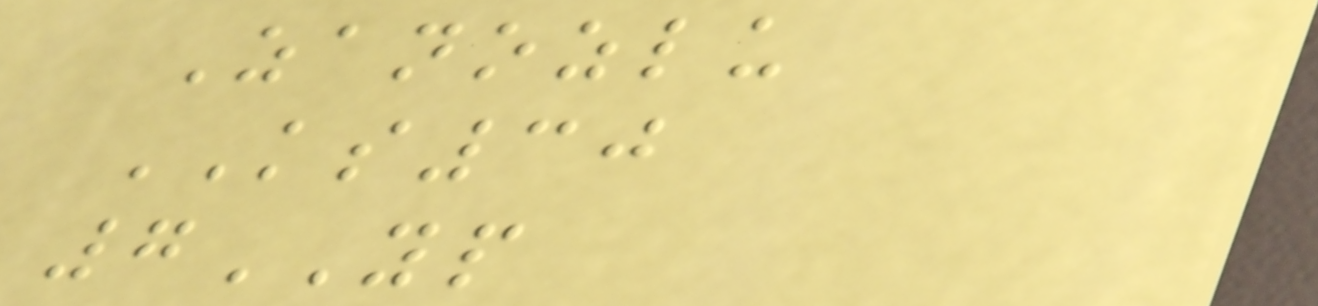Zanozlu
KS30
7YP
